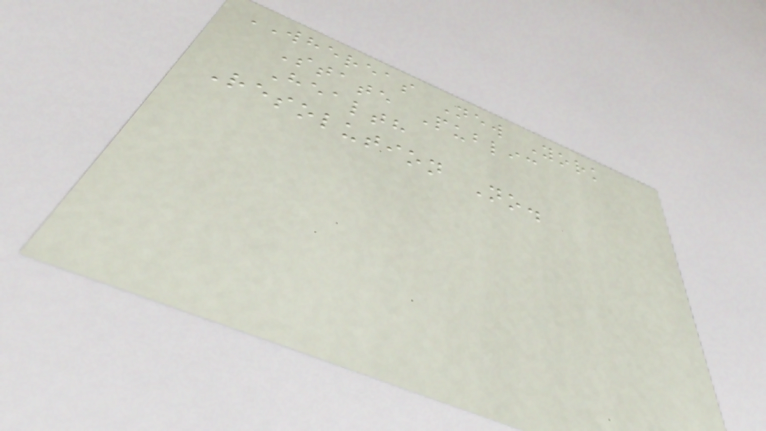WHEREAS New York
State Public
Health
Resolution No.
